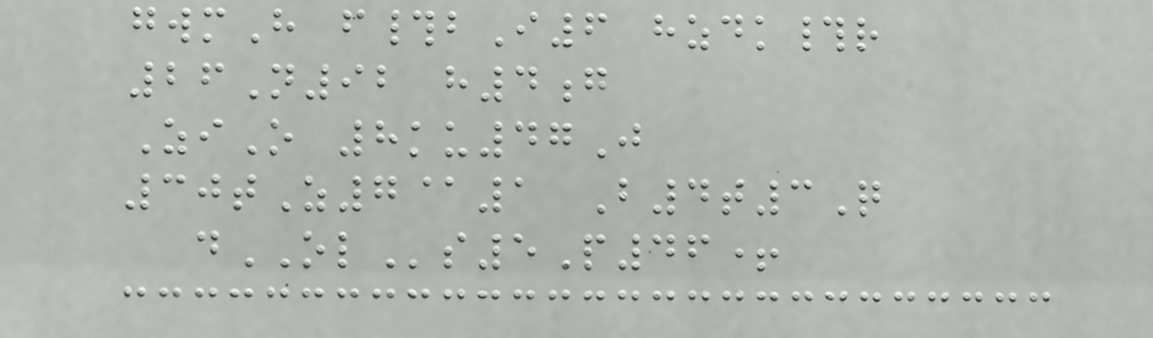gwmH f#bI6 hzdk#r
26N92 h4g
ZiO 8ku47J
30tZ7@1 B4t3Q
dOLs5P46+
